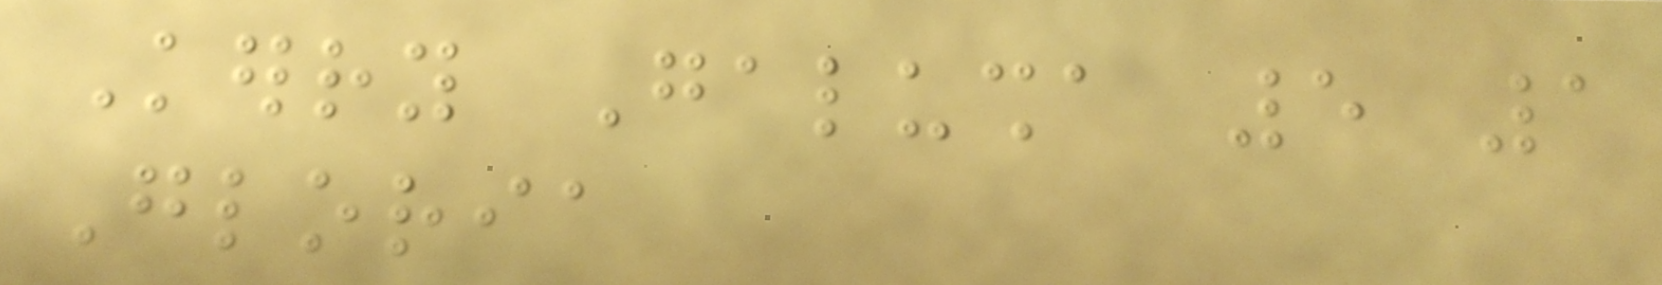Kerry Galusha 5 1
Gloria
